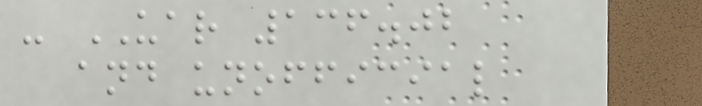- UAR 136.02
and unofficial
